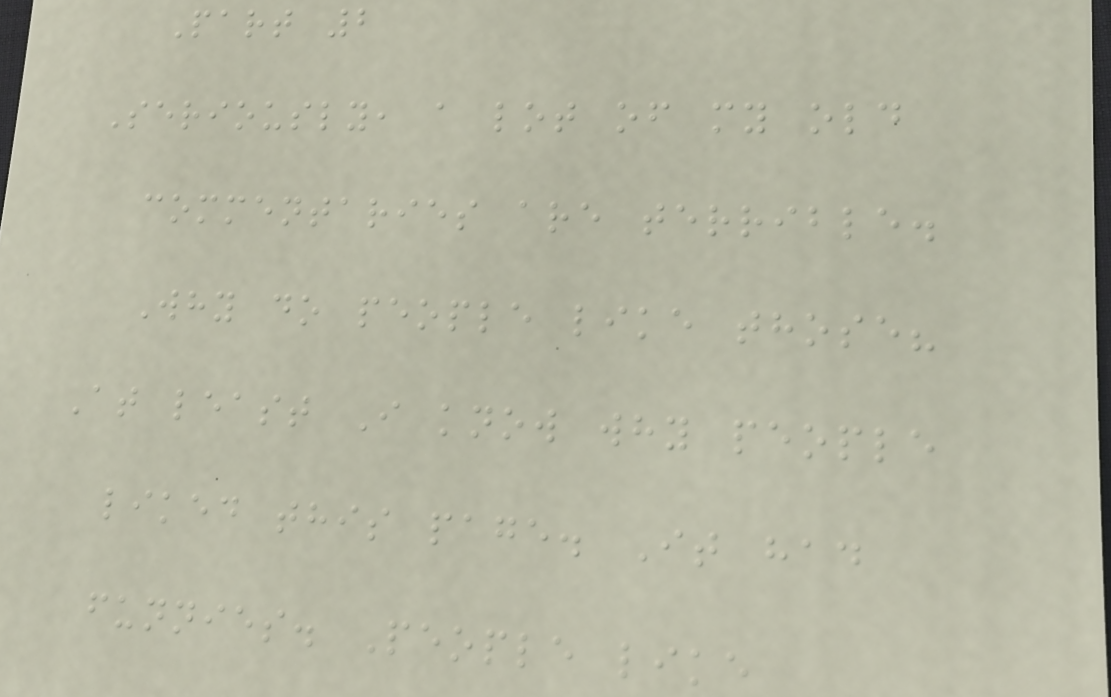Part 2
Seriously, a lot of my old
commentaries are terrible.
Why do people like those?
At least I know why people
liked this page. It had
funnies. People like
